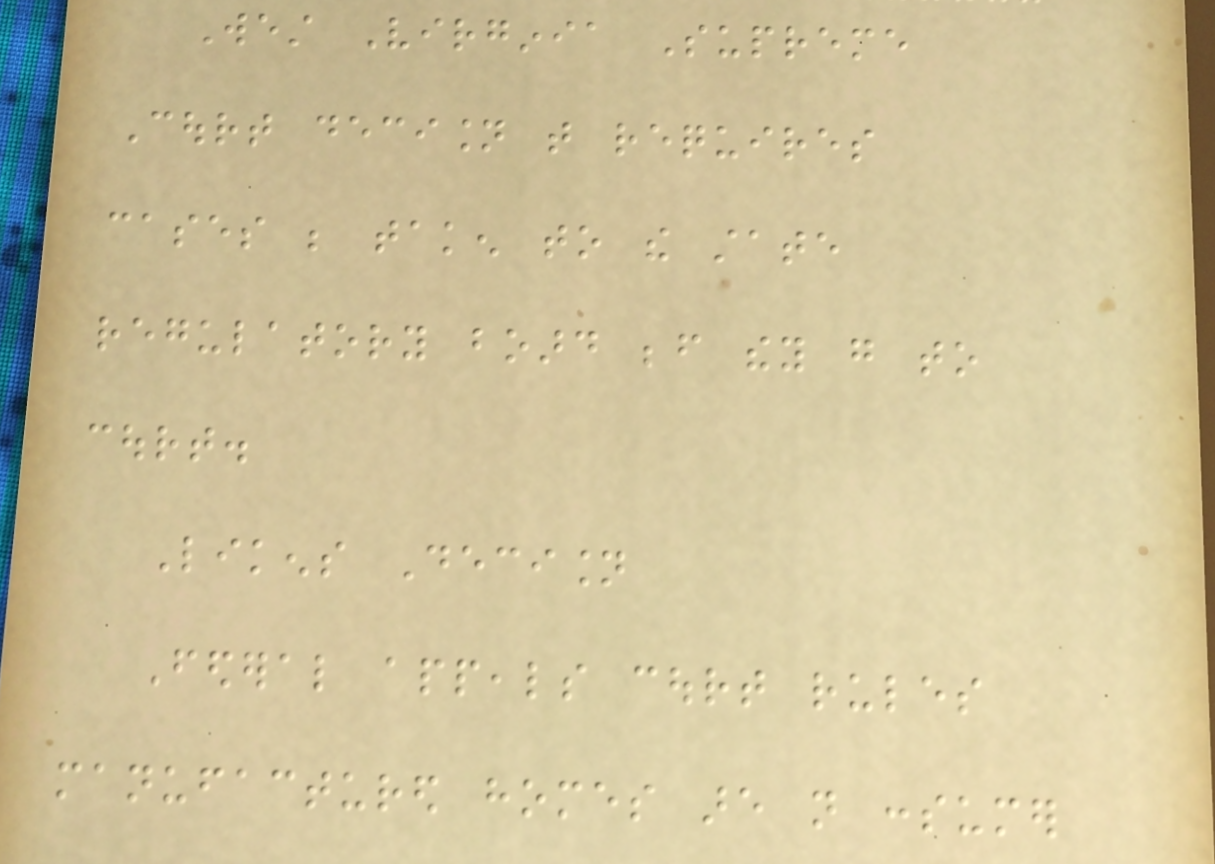West Virginia Supreme
Court decision that requires
cases be taken to the state
regulatory board before they go to
court.
Likens Decision
Federal appeals court rules
manufactured homes are not consumer
